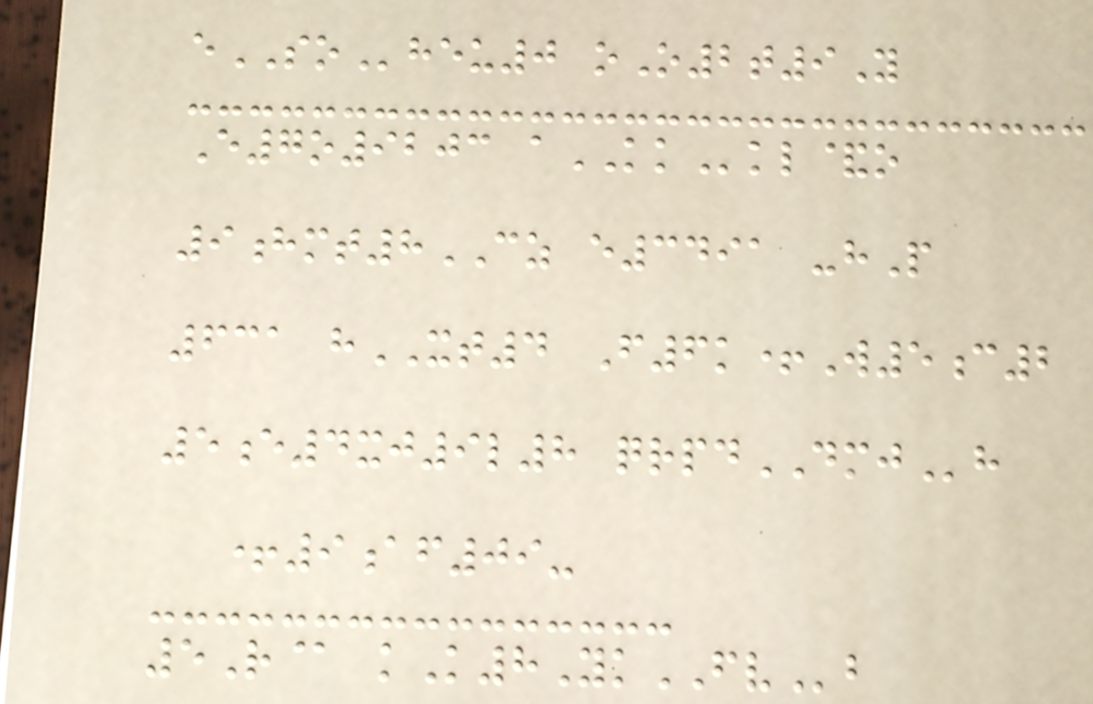eSOheu0 oO2t9Y
E7o9203 aKKkl&o
9hmt8CZ e3491 -hP
631 hXT4 F6k+W5c2
5e4xj9l8 qrpdDMJh
+9af09-
5R@ kK8YkFVb
